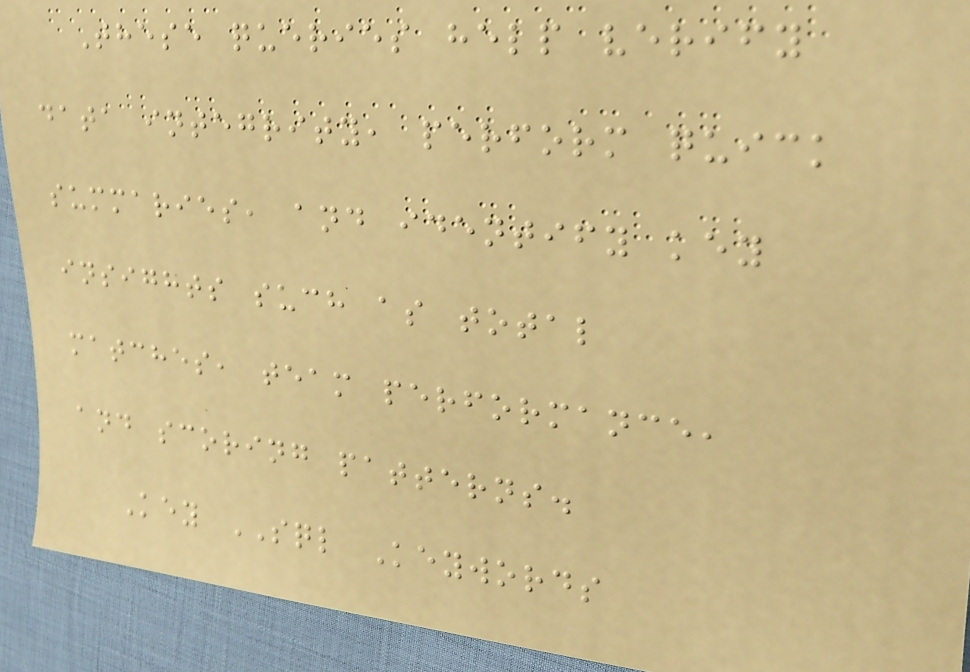These queries help verify
data integrity, perform quick
summaries, and identify key
insights such as total
matches, team performance,
and scoring patterns.
Key SQL Keywords
